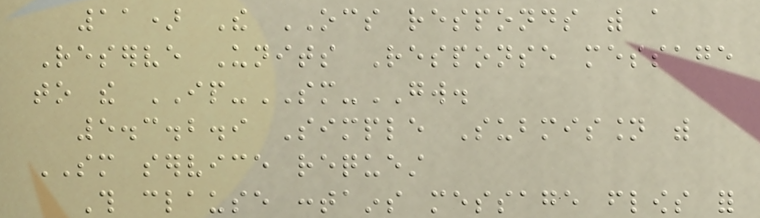11) The OCS responds with a
Reserve Units Response message
to the IP-SM-GW.
5.3.2.9 Simple Submission with
SM service request
This clause contains message flows for
